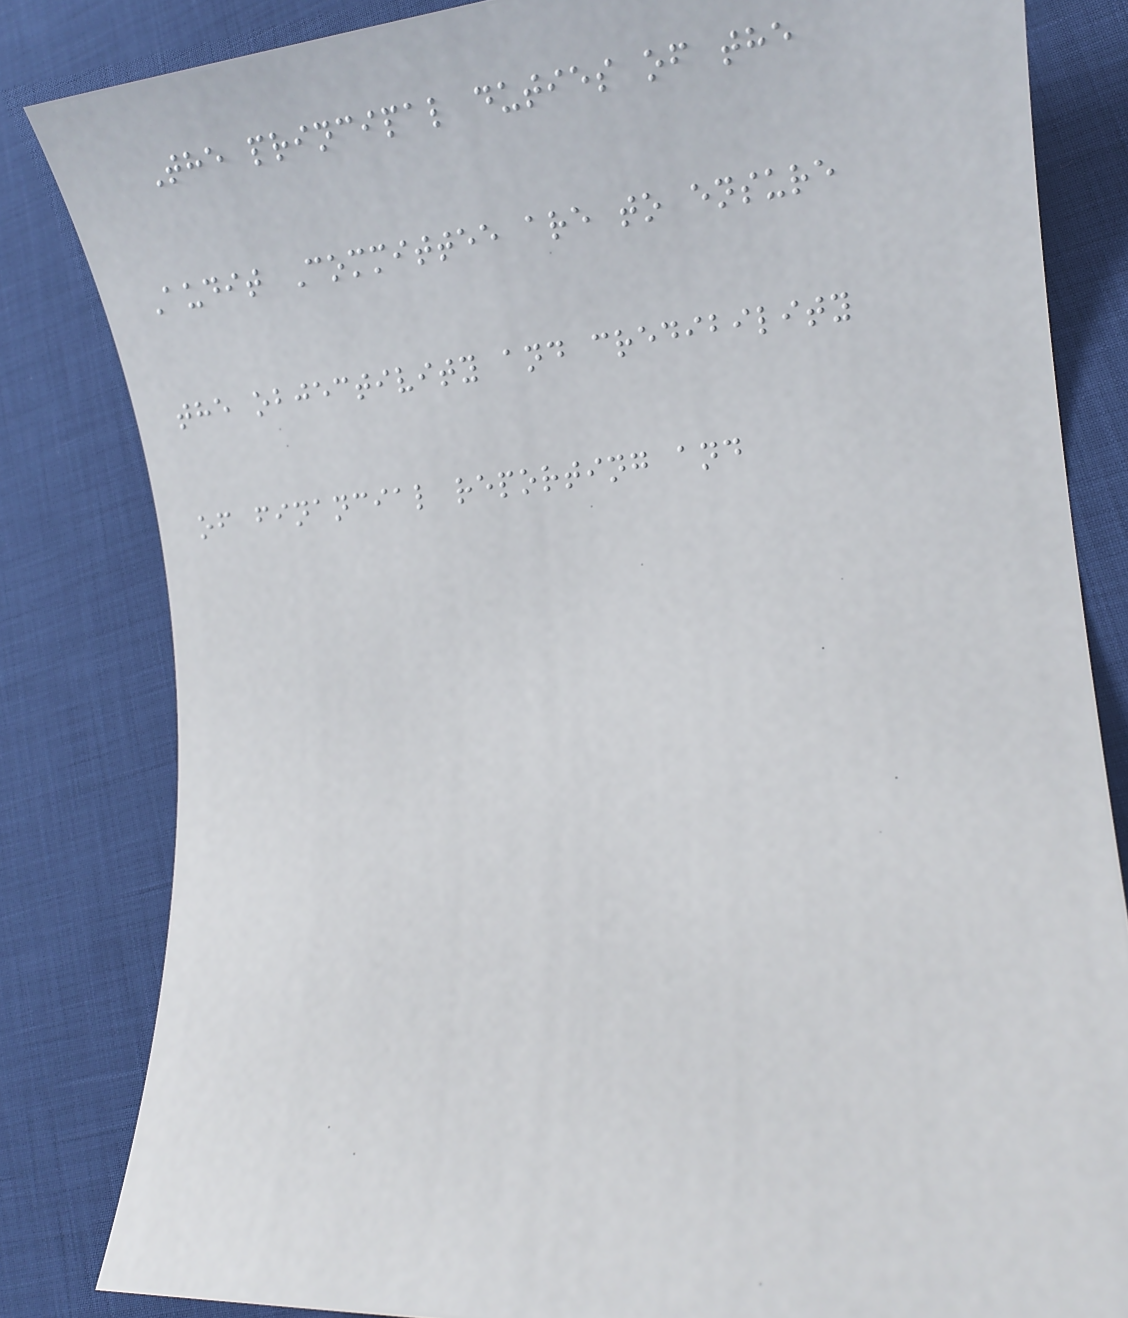The principal duties of the
Audit Committee are to ensure
the objectivity and credibility
of financial reporting and
